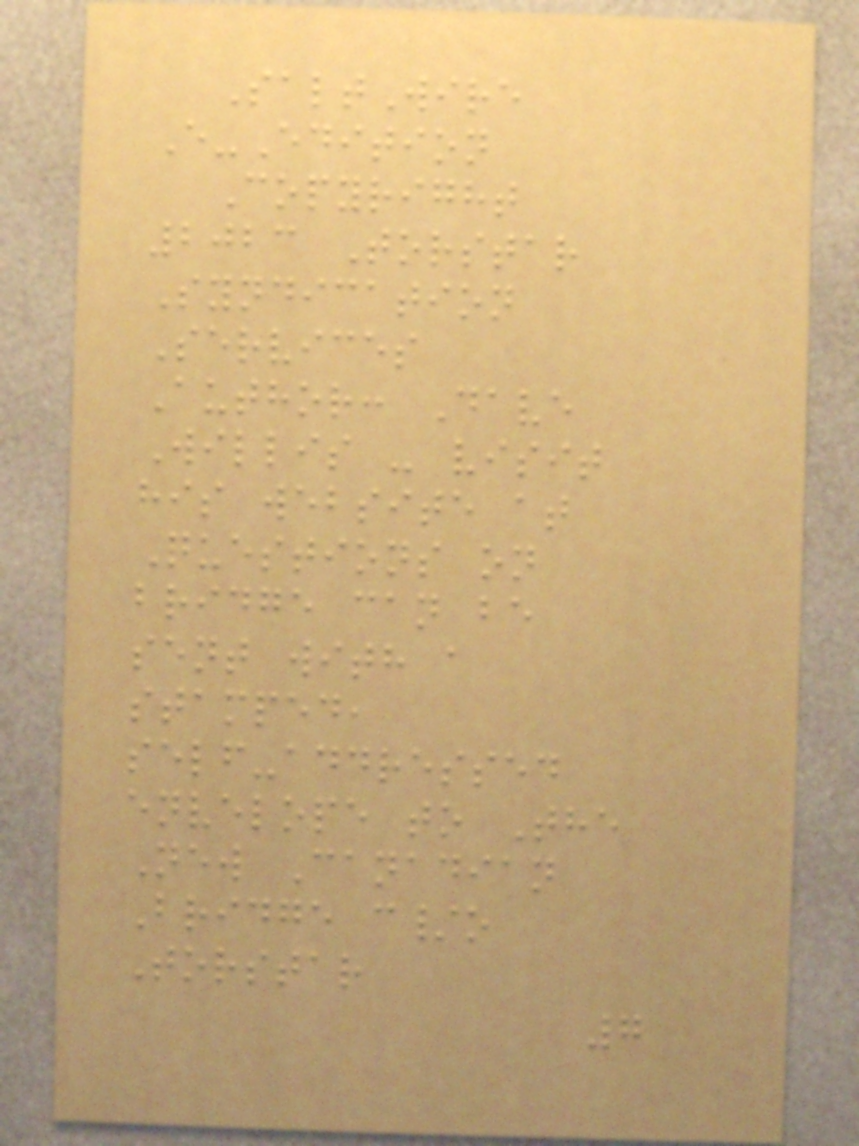SaltWire
E-Edition
Copyright
2023 Torstar
Syndication
Services
Author: Dave
Willis - visit
his website at
Questions on
bridge can be
sent with a
stamped,
self-addressed
envelope to The
New Canadian
Bridge c/o
Torstar
7
